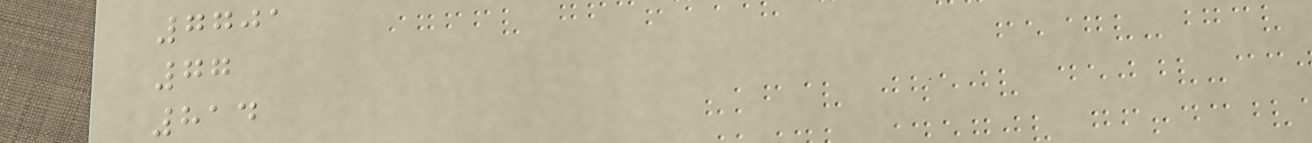7701
77
814
